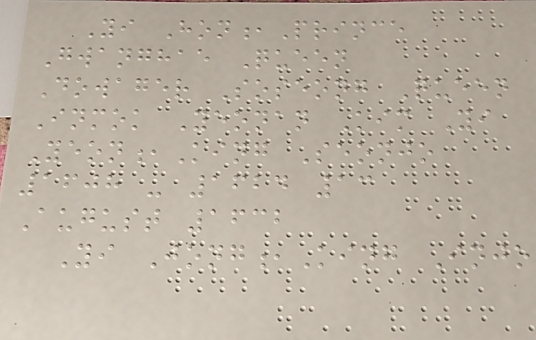Yi Hon,Prince
Gwanghae Queen
Dowager Soseong Queen
Inmok Yeonan Kim Yi
Yeon,King Seonjo
1608 - 1624 13
August 1632
Yi Jong,King Injo
